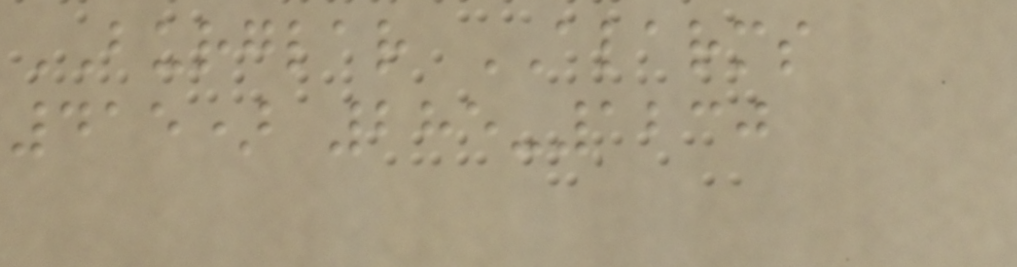BURGLAR ALARMS
415) 285-1230
